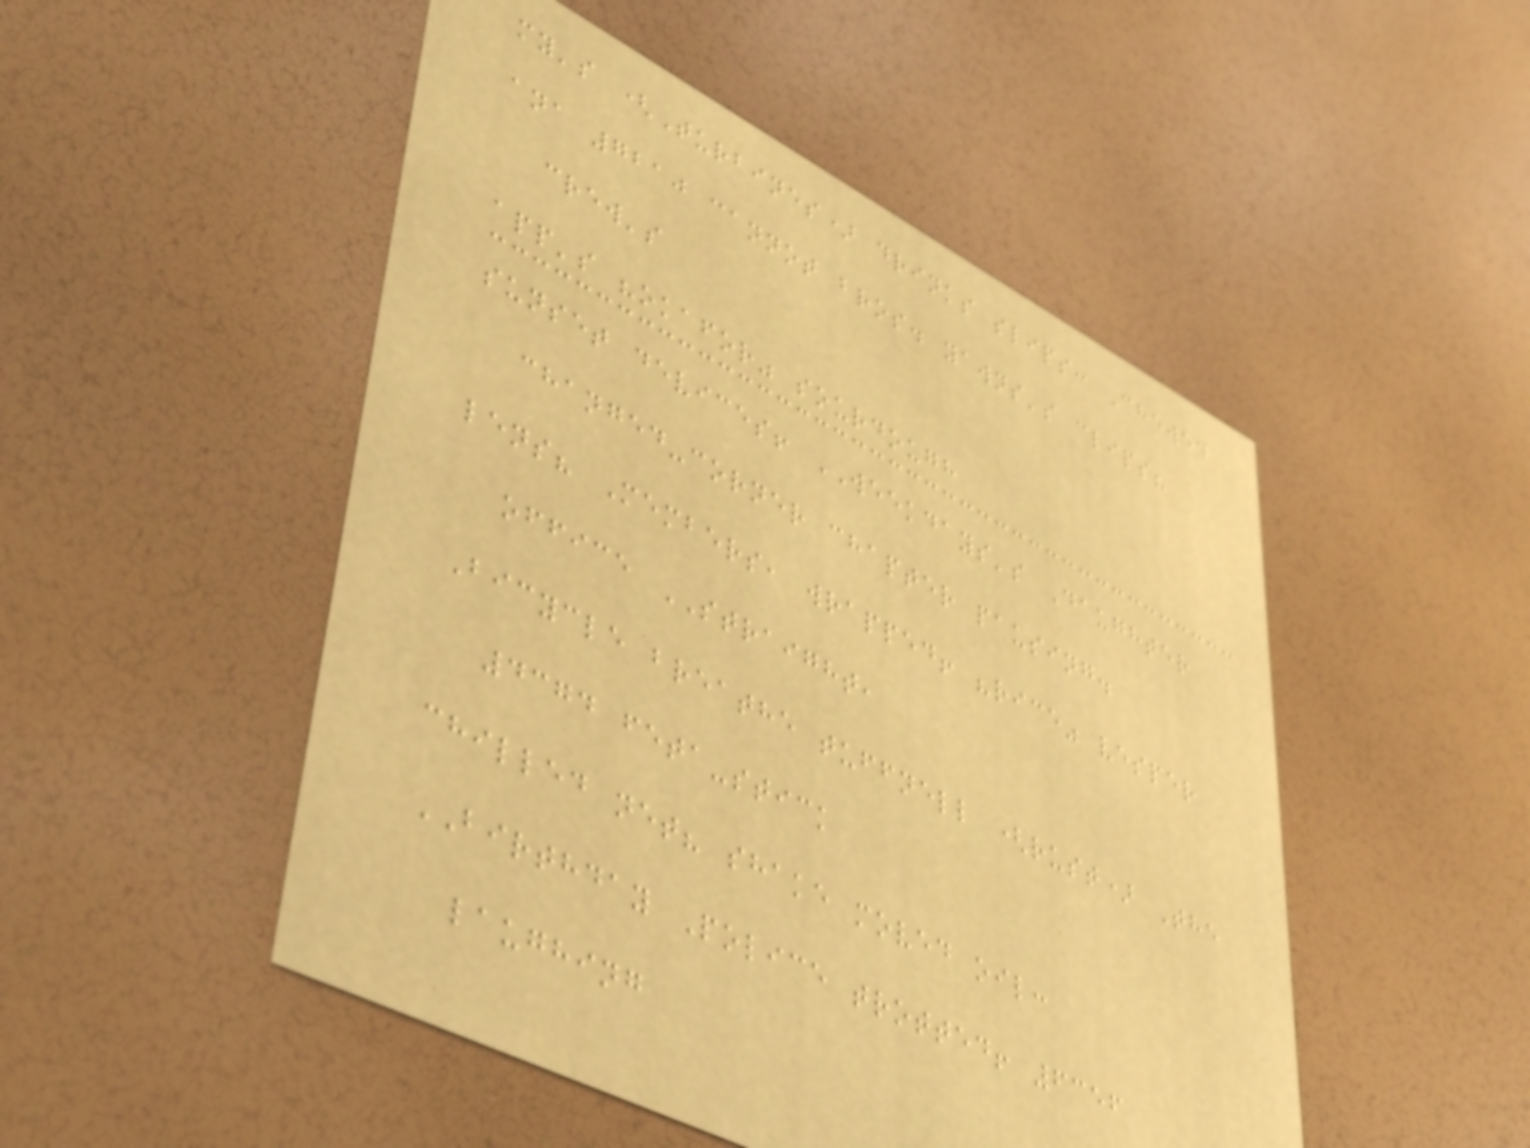my's (Turbines) drinks slips: Chewed
ana 7210 cannot bros. yawns's clips?
crew's
app's "okafor" sourdough
sunset devices! WEEKDAYS's Daughter
changed-corner chapter pausing.
lens? Members, wrapped! "rice" vesper
office STRAIGHT,
Bicycle breathe tuffnell (rust) The
4374 feta-stick
chilled net? shake moved oil:
BIRTHDAY Police trotted! 6356
laughing
